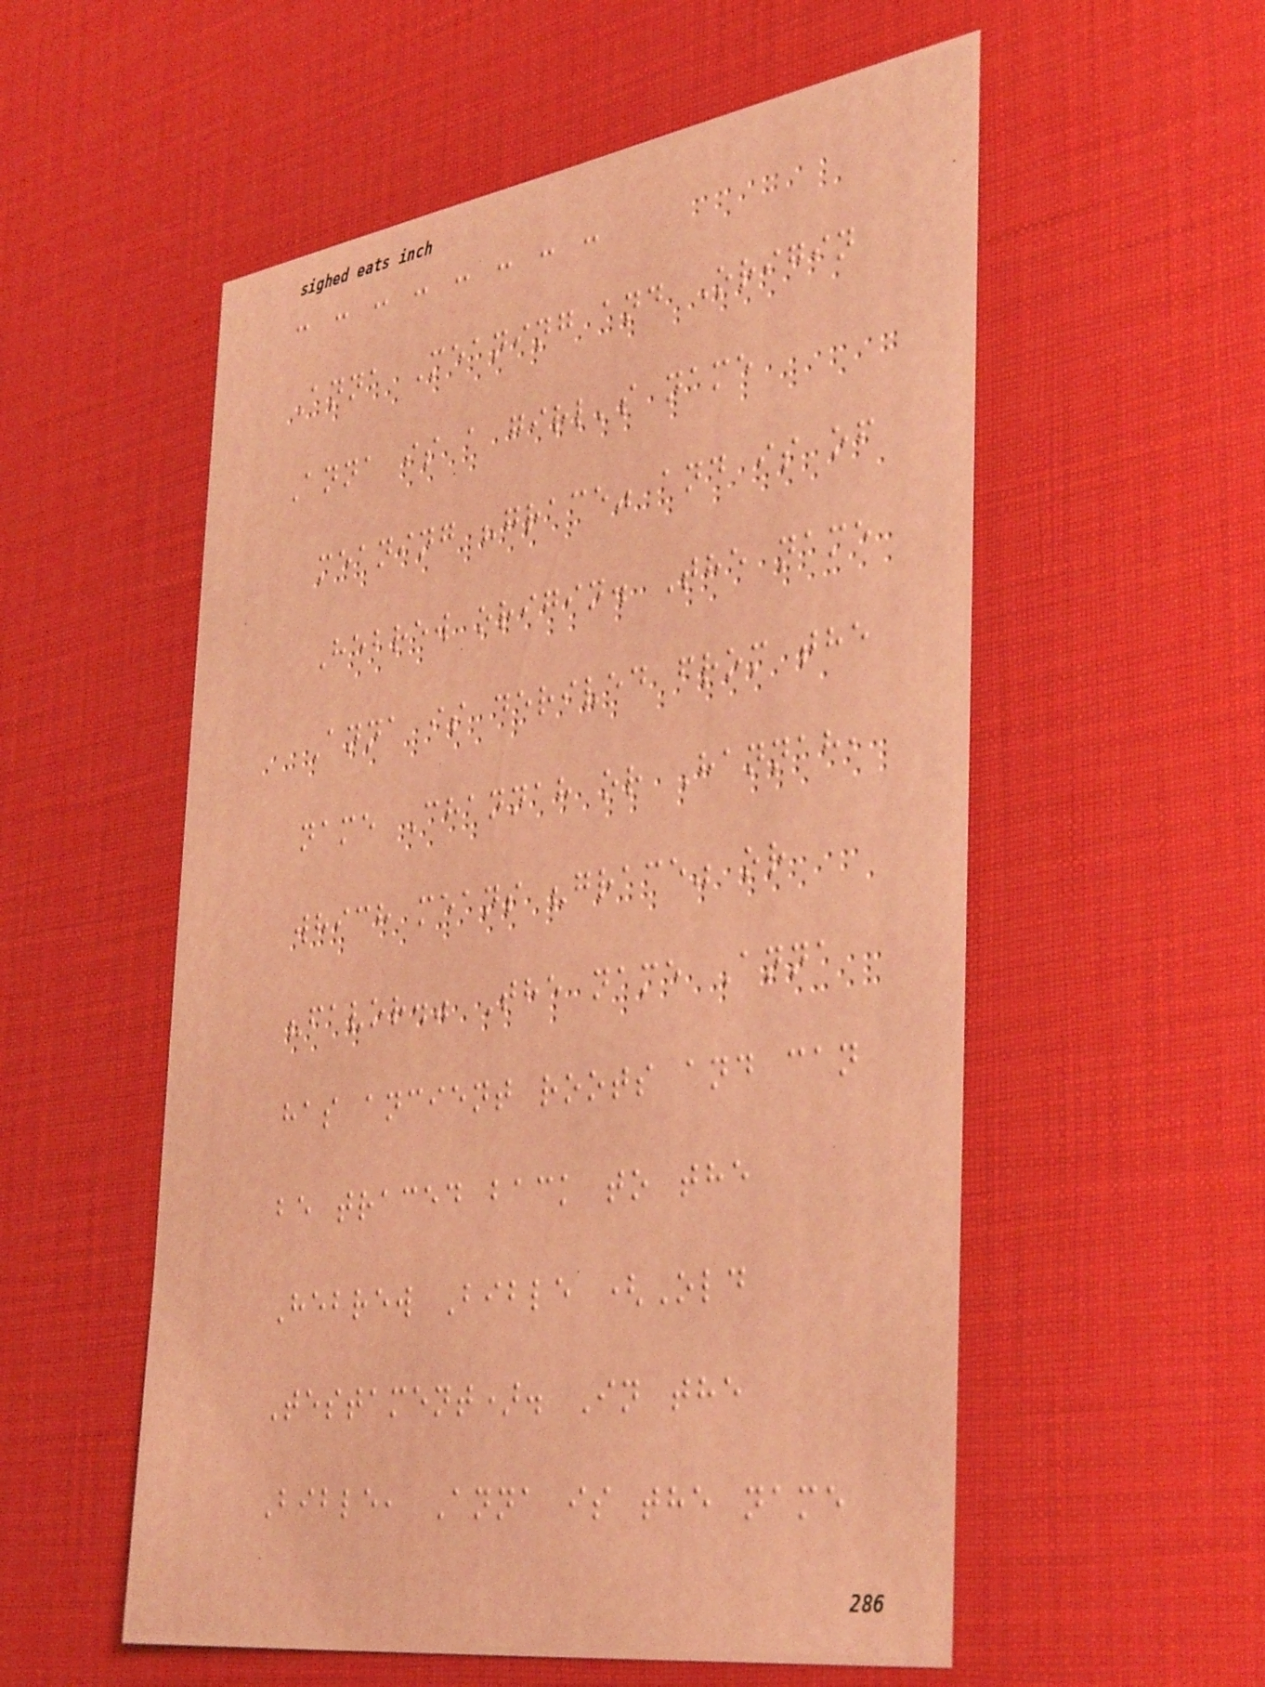- - - - - - - -
Anna Meaning and Origin
Anna is a girl's name
meaning "grace" and is of
Hebrew origin. The name
Anna is derived from the
name Channah or Hannah,
which means "grace" or
"favor." The name Anna
has ancient roots and can
be traced back to the
Hebrew Bible (Old
Testament). In the
Bible, Anna is the name
